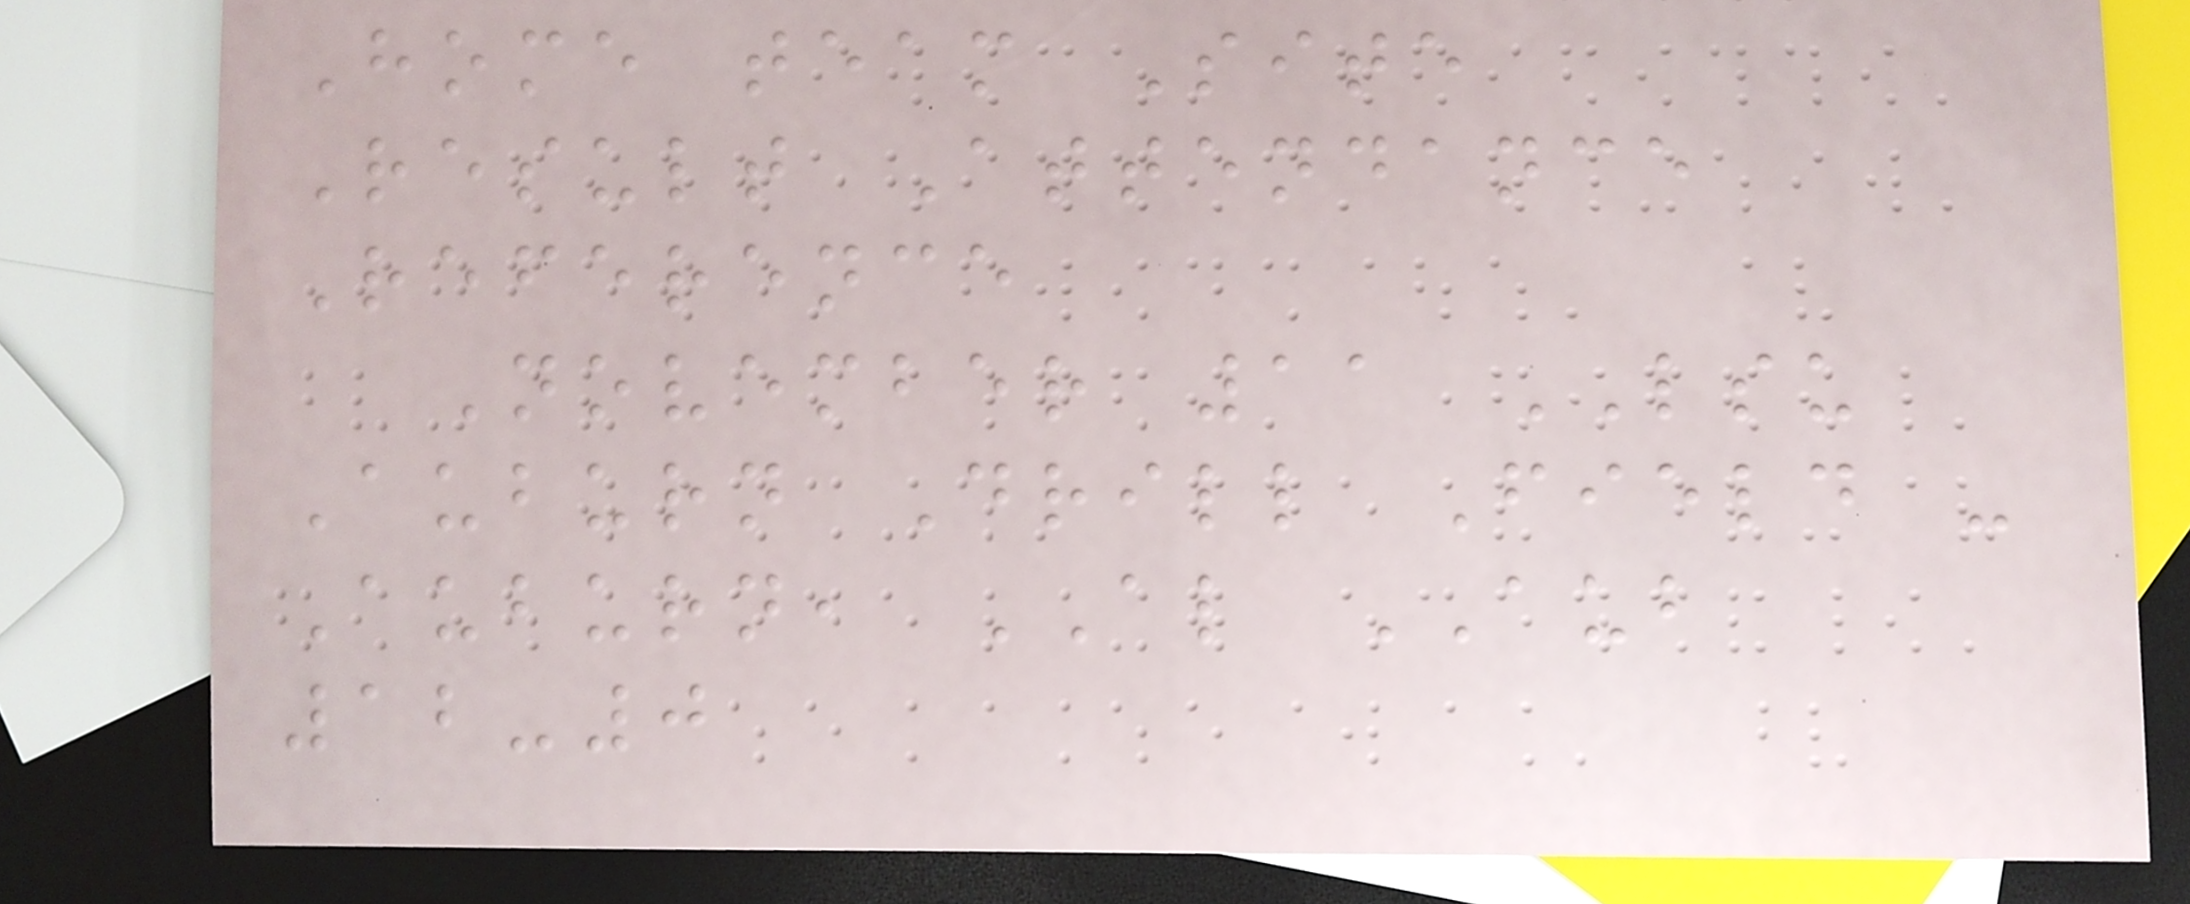Home team Site
Result Attendance
Reference
November 11 LSU
Auburn Drill Field -
Auburn, AL AUB
12-0
